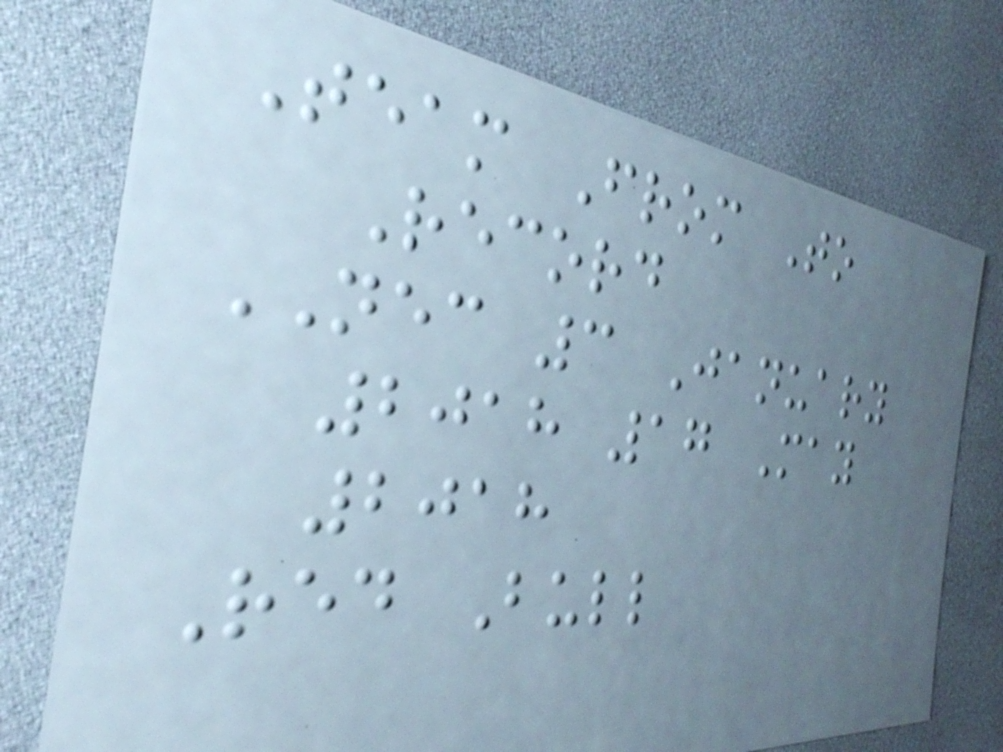Team From To
Record
NEC 3 January
2018 17 May
2018
Red Bull
